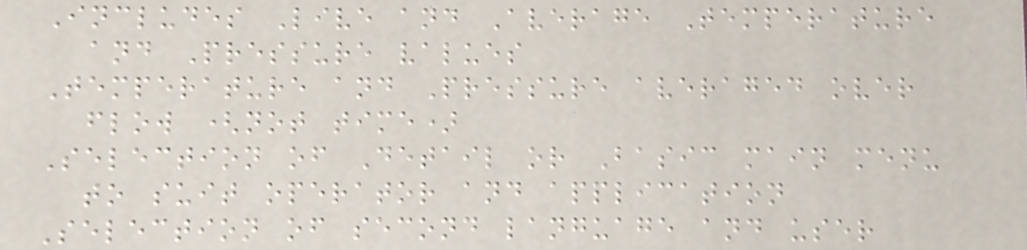Includes Live and Average Temperature
and Pressure values
Temperature and Pressure averaged over
flow (not time)
Selection of Detail or Basic main menu
to suit operator and application
Selection of second language and user
